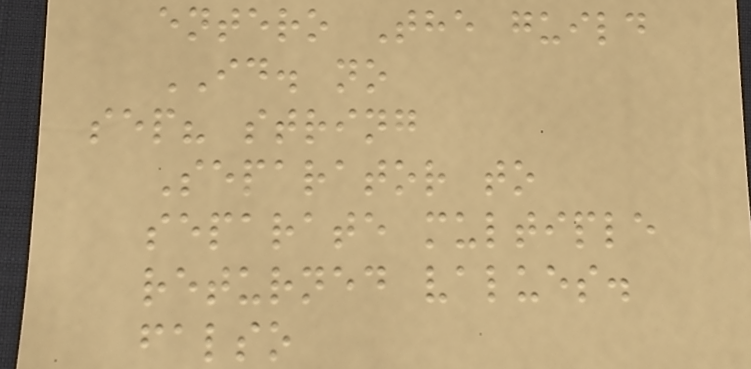entero The guild
ID. no
sep? string
Separator to
separate multiple
returned values.
falso
